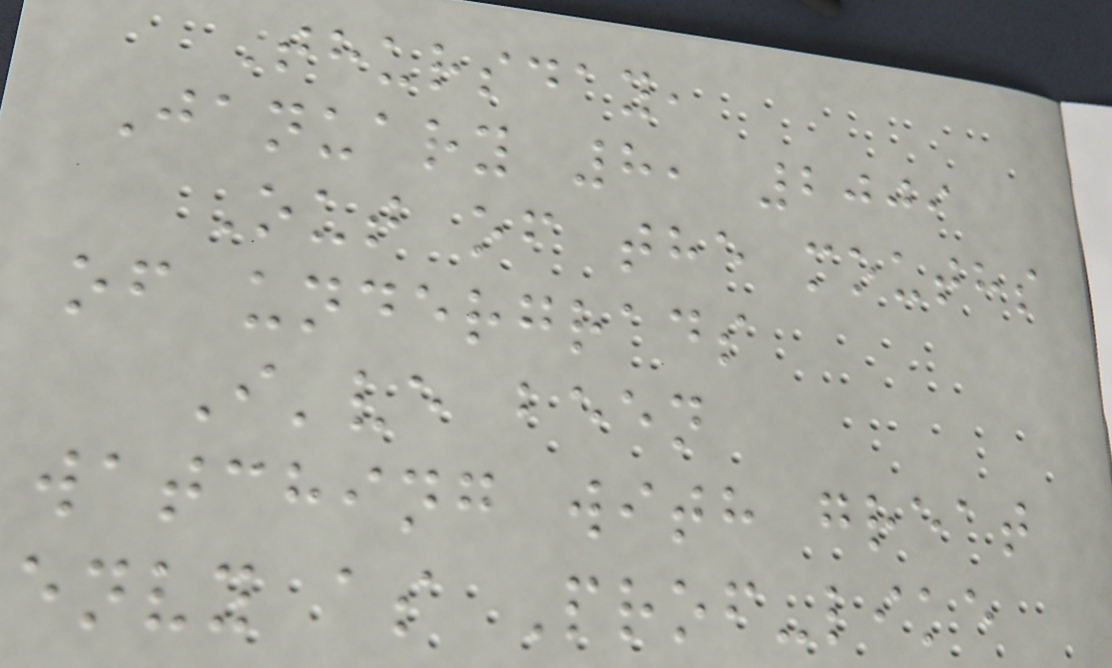Thursday,
January 8, 2009
Out of the mouths
of undergrads
I've been
watching with great
envy as Prof-like
